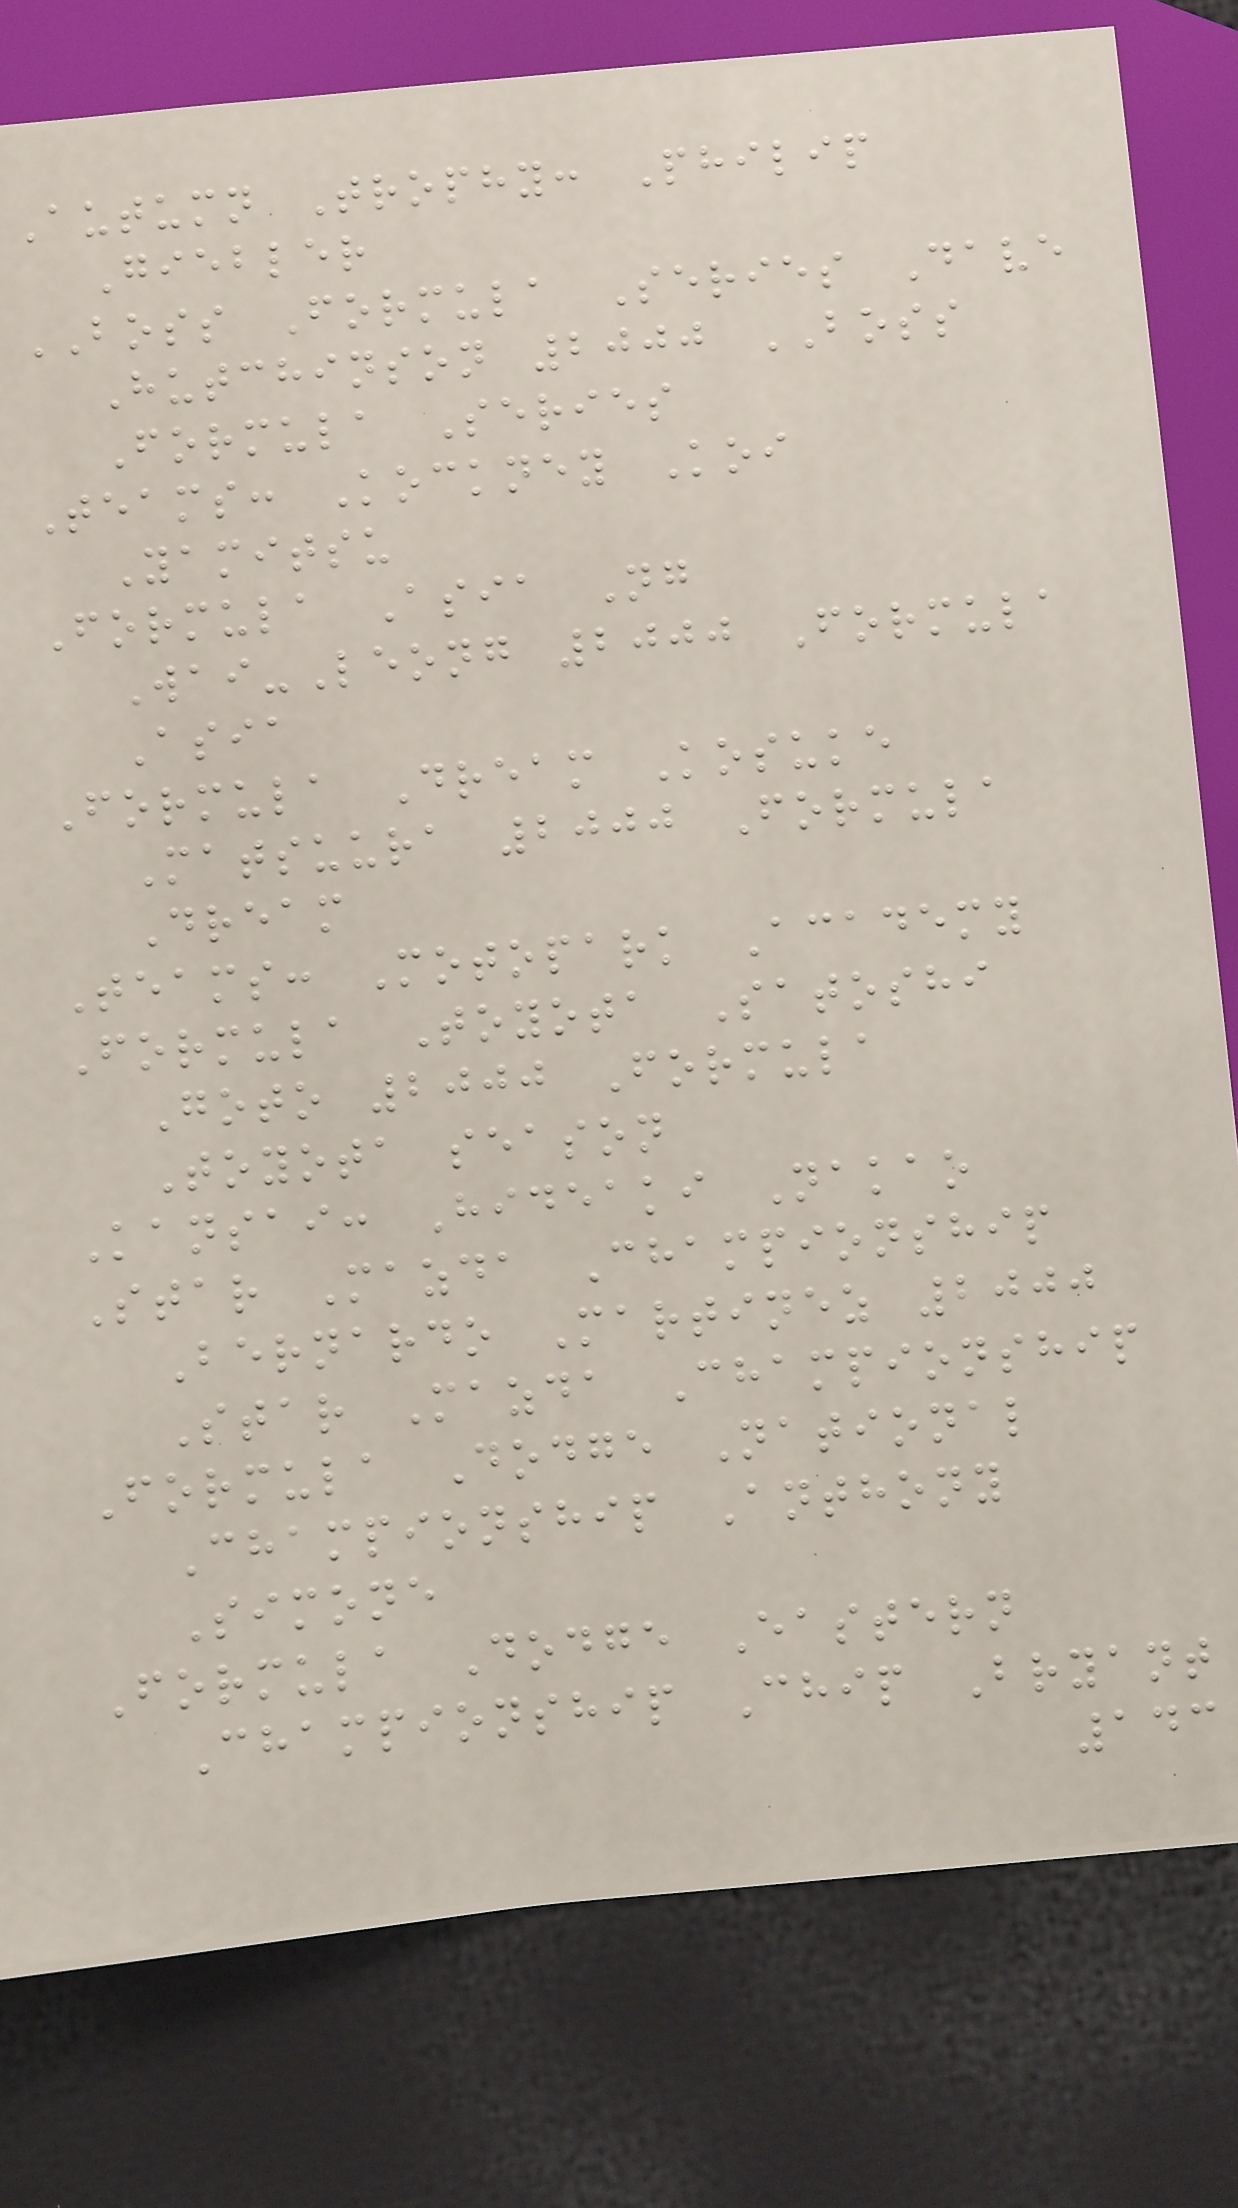Autumn Trophy: Philip
Giebler
BOSS Formula Series Dave
Hutchinson 2000 BOSS
Formula Series
Teams: Kockney Koi
Yamitsu
Formula Asia Ng
Wai-Leong 2000 Formula
Asia
Formula Dream Kosuke
Matsuura 2000 Formula
Dream
Teams: Motopark Academy
Formula Toyota Satoshi
Goto 2000 Formula
Toyota season
Kansai: Hideaki Nakao
Star Mazda Championship
Bernardo Martinez 2000
Star Mazda Championship
Formula Dodge National
Championship Anthony
Simone
Formula Dodge Eastern
Championship Chip Bryant
143
